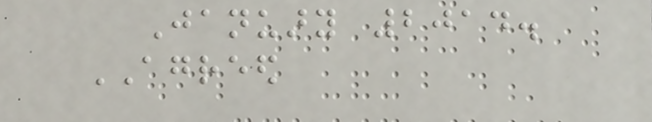January 2014.
AGREED
